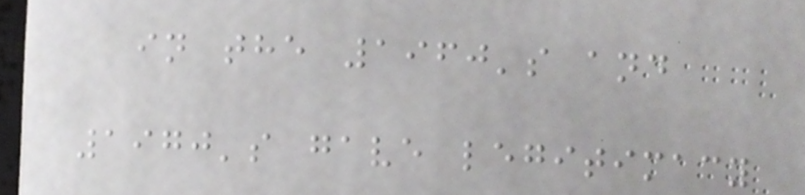in the 1960's and
1970's gave legitimacy
